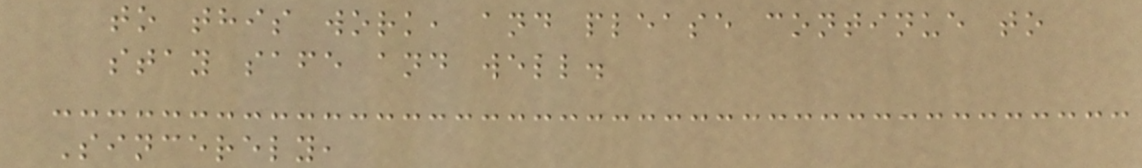to this work, and please continue to
stay safe and well.
Sincerely,
